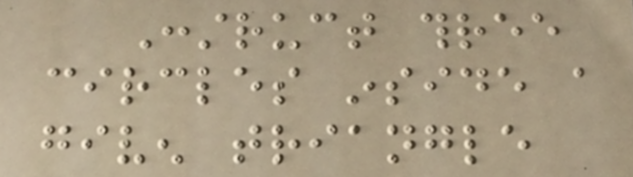Construct three
circles inside a
given triangle
